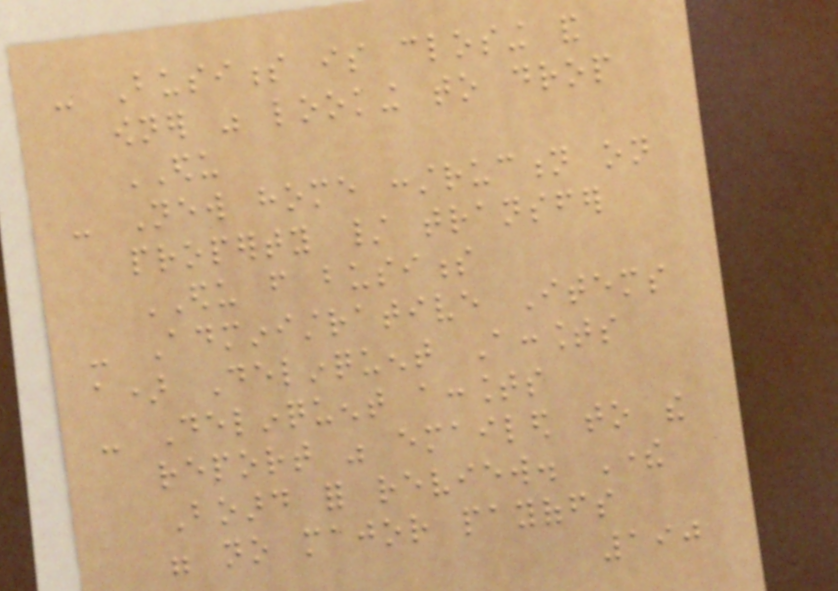- Business is closing and
owner was looking to drop
EDU
- New home construction on
property / transfer
EDU from business
- Administrative Items
a) Delinquent Accounts
- Delinquent accounts
report was emailed to the
Board for review. There
were no major payoffs
190
